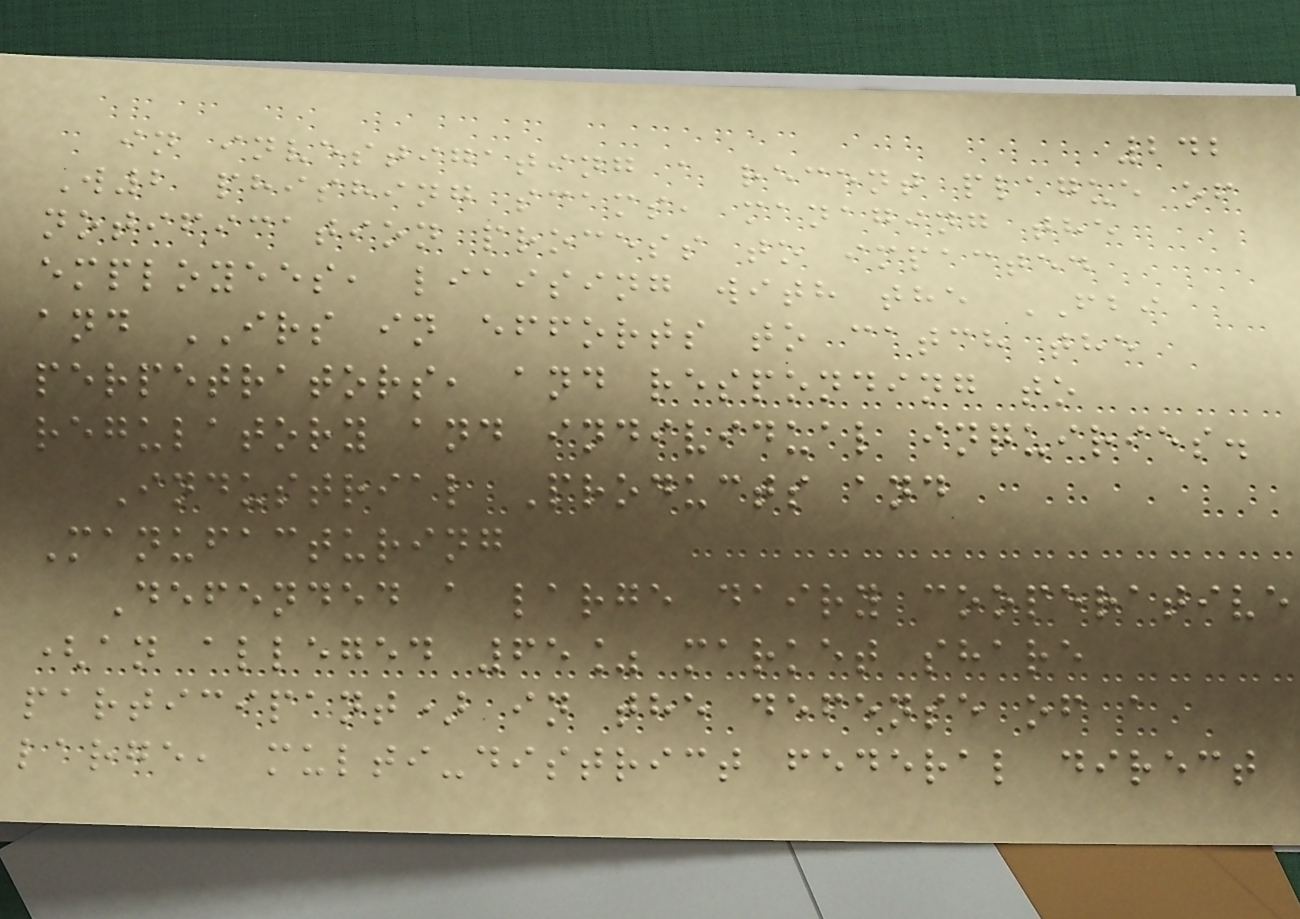242
in investigating a recent plague of
W2 phishing scams, managing the
notification process to impacted
employees, liaising with the FBI
and IRS in efforts to catch the
perpetrators, and responding to
regulatory and individual inquiries.
Industrial Products and
Manufacturing
Defended a large dairy cooperative
(an alleged 65% market share
participant) in the defense of a
large, multi-district federal direct
